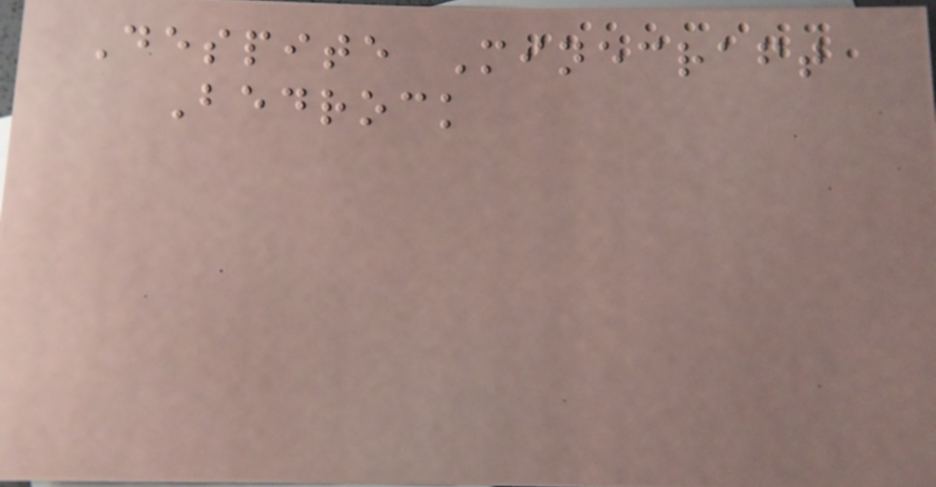Despite Minecraft
Bedrock
